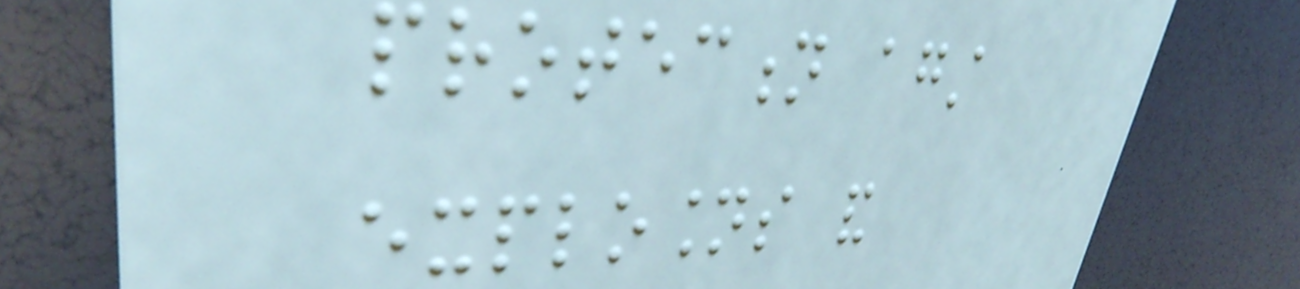protection against
explosions and
